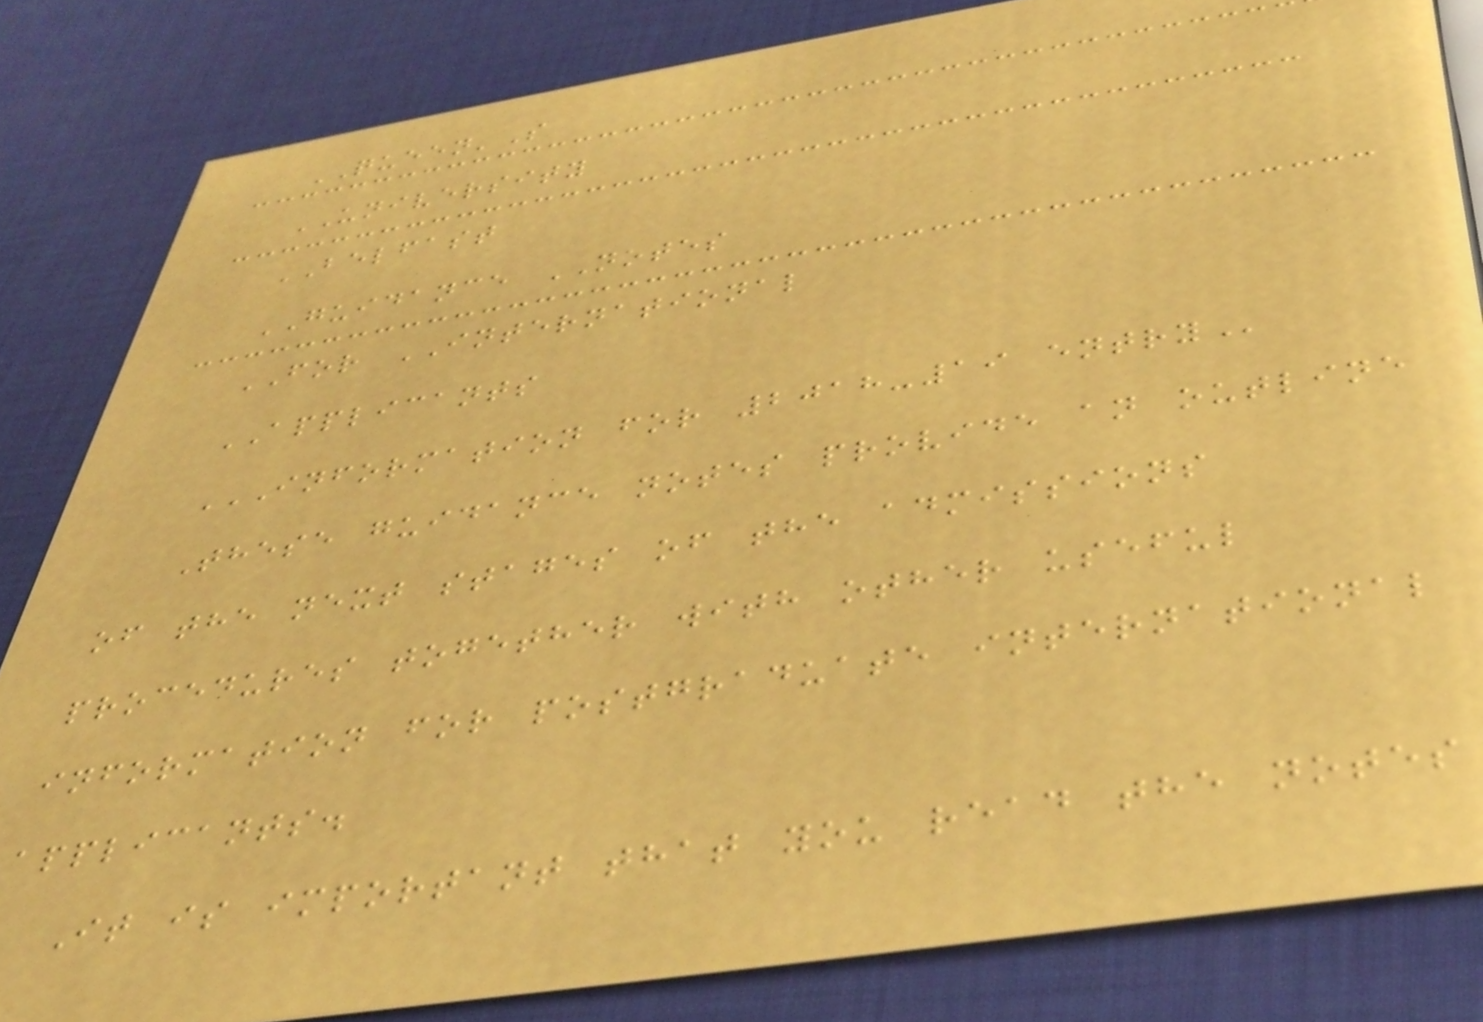QUEEN'S
UNIVERSITY
BELFAST
GUIDANCE NOTES
FOR INTERNATIONAL
APPLICANTS
INFORMATION FOR 2018-19 ENTRY
These guidance notes provide an outline
of the next stages of the admissions
procedures together with other useful
information for postgraduate international
applicants.
It is important that you read the notes
